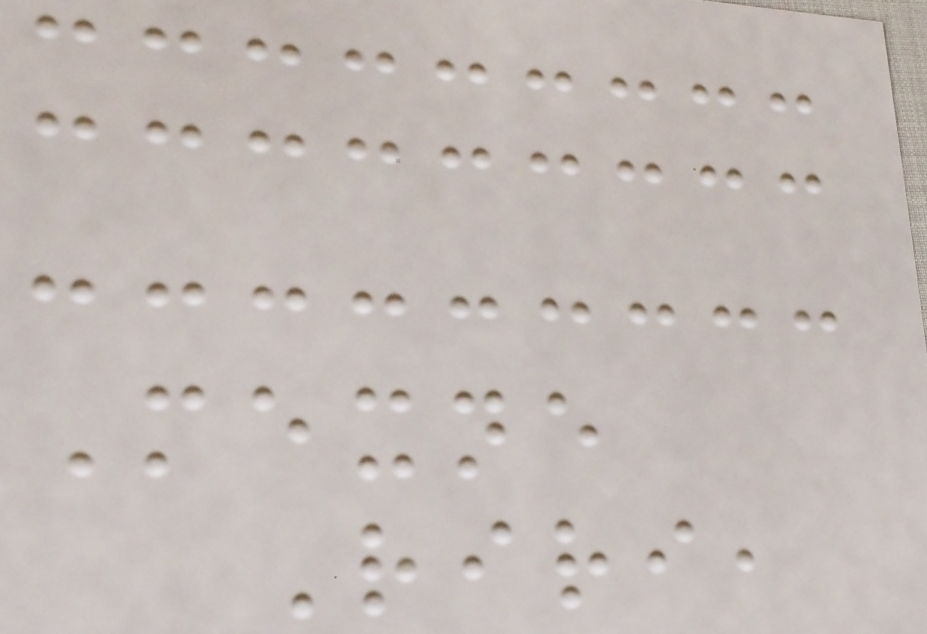Mexne
Riri,
